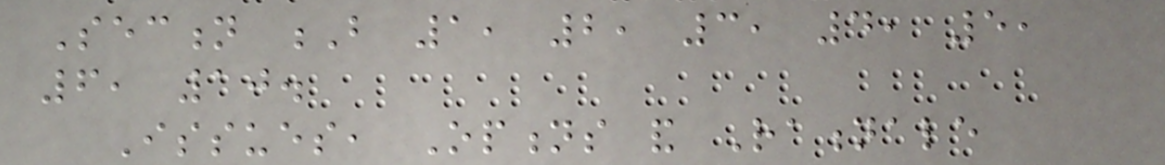Section B 1, 2, 3, 4, 5,
6, 10.
Issues, Options and Rationale
